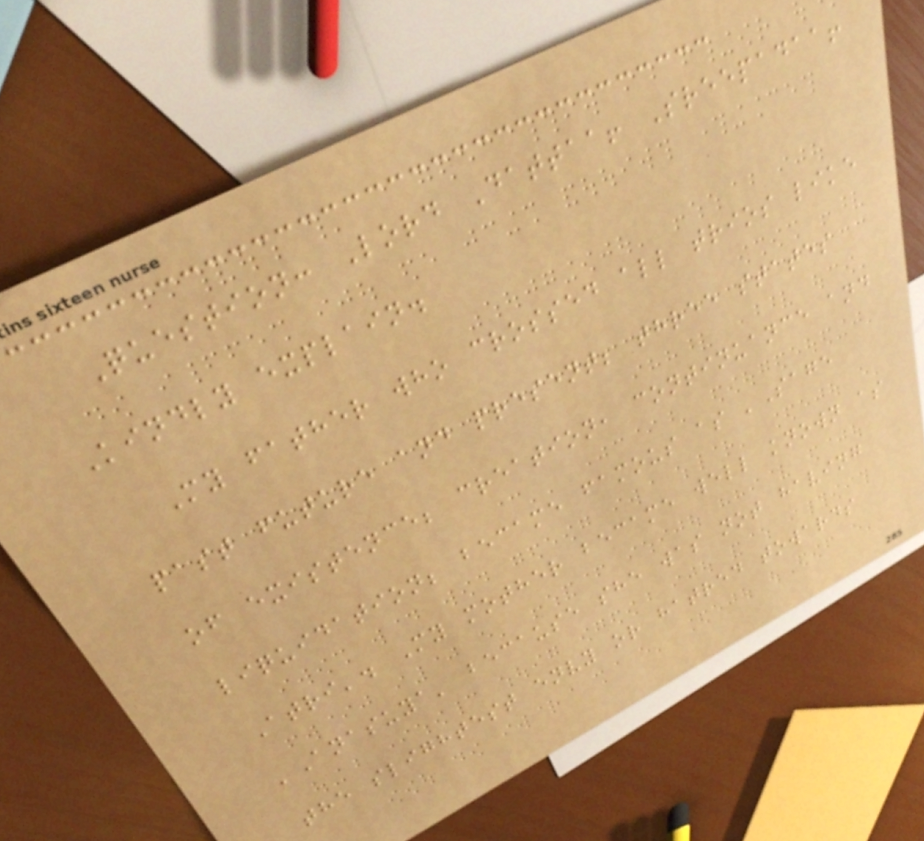Question: Lord Dattaa! Sreepadaa!
Kindly explain.
My father who crossed all trios like
past future and present; three states
of existence; creation, continuance and
liquidation; became famous as 'Sage
Atri'. My mother became well known as
'Anasuya' because she was not having
the slightest envy or hatred towards
